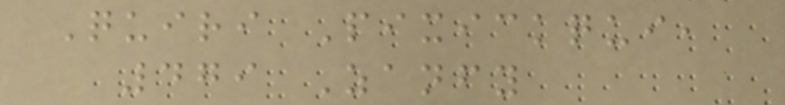Quiri Pixickqui,
479 Zanfy
